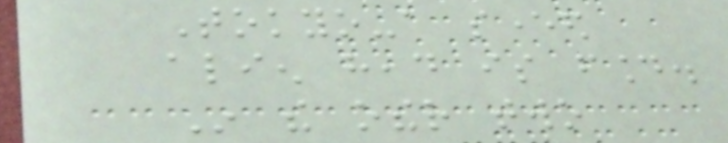Tokyo-a severed
alien head is found.
In the other two
